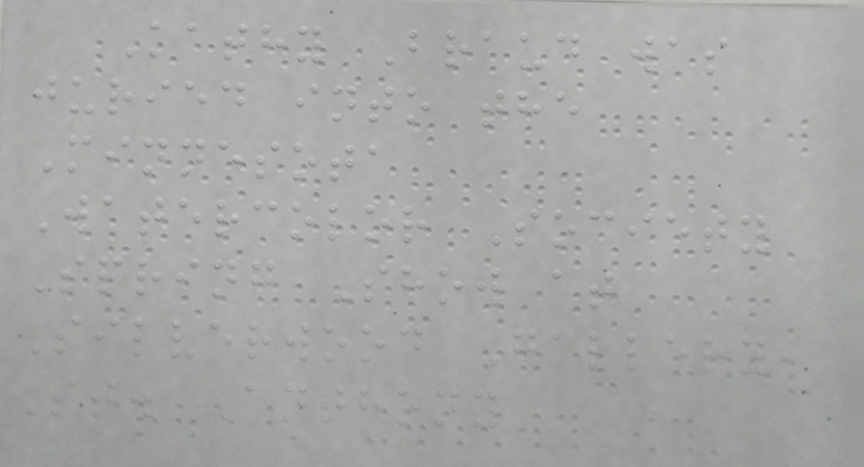Kathy Braud was
juried into the
Minnesota
Watercolor Society
Spring Show at
Silverwood Gallery,
St. Anthony
